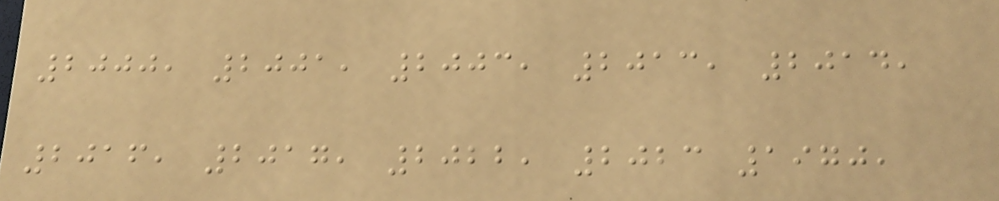2000, 2001, 2003, 2013, 2014,
2016, 2017, 2022, 2023 1970,
